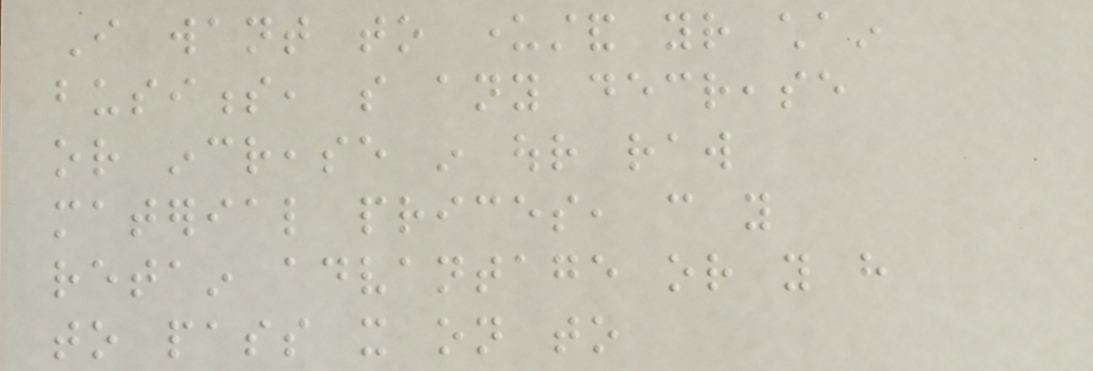I want to understand your chain
business, so any decrease
or increase in our raw
material prices, can you
retain advantage or you have
to pass it on to
